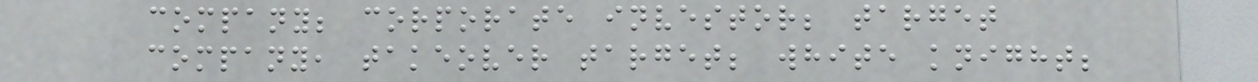company; corporate investor; target
company, takeover target; white knight;
